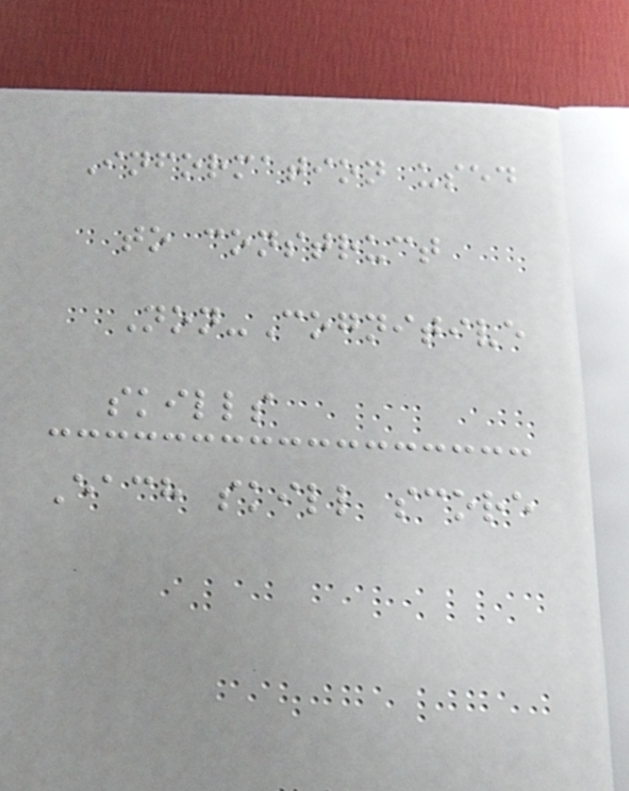Information used
to construct
Non-Cognitive
skills
Each skill score
